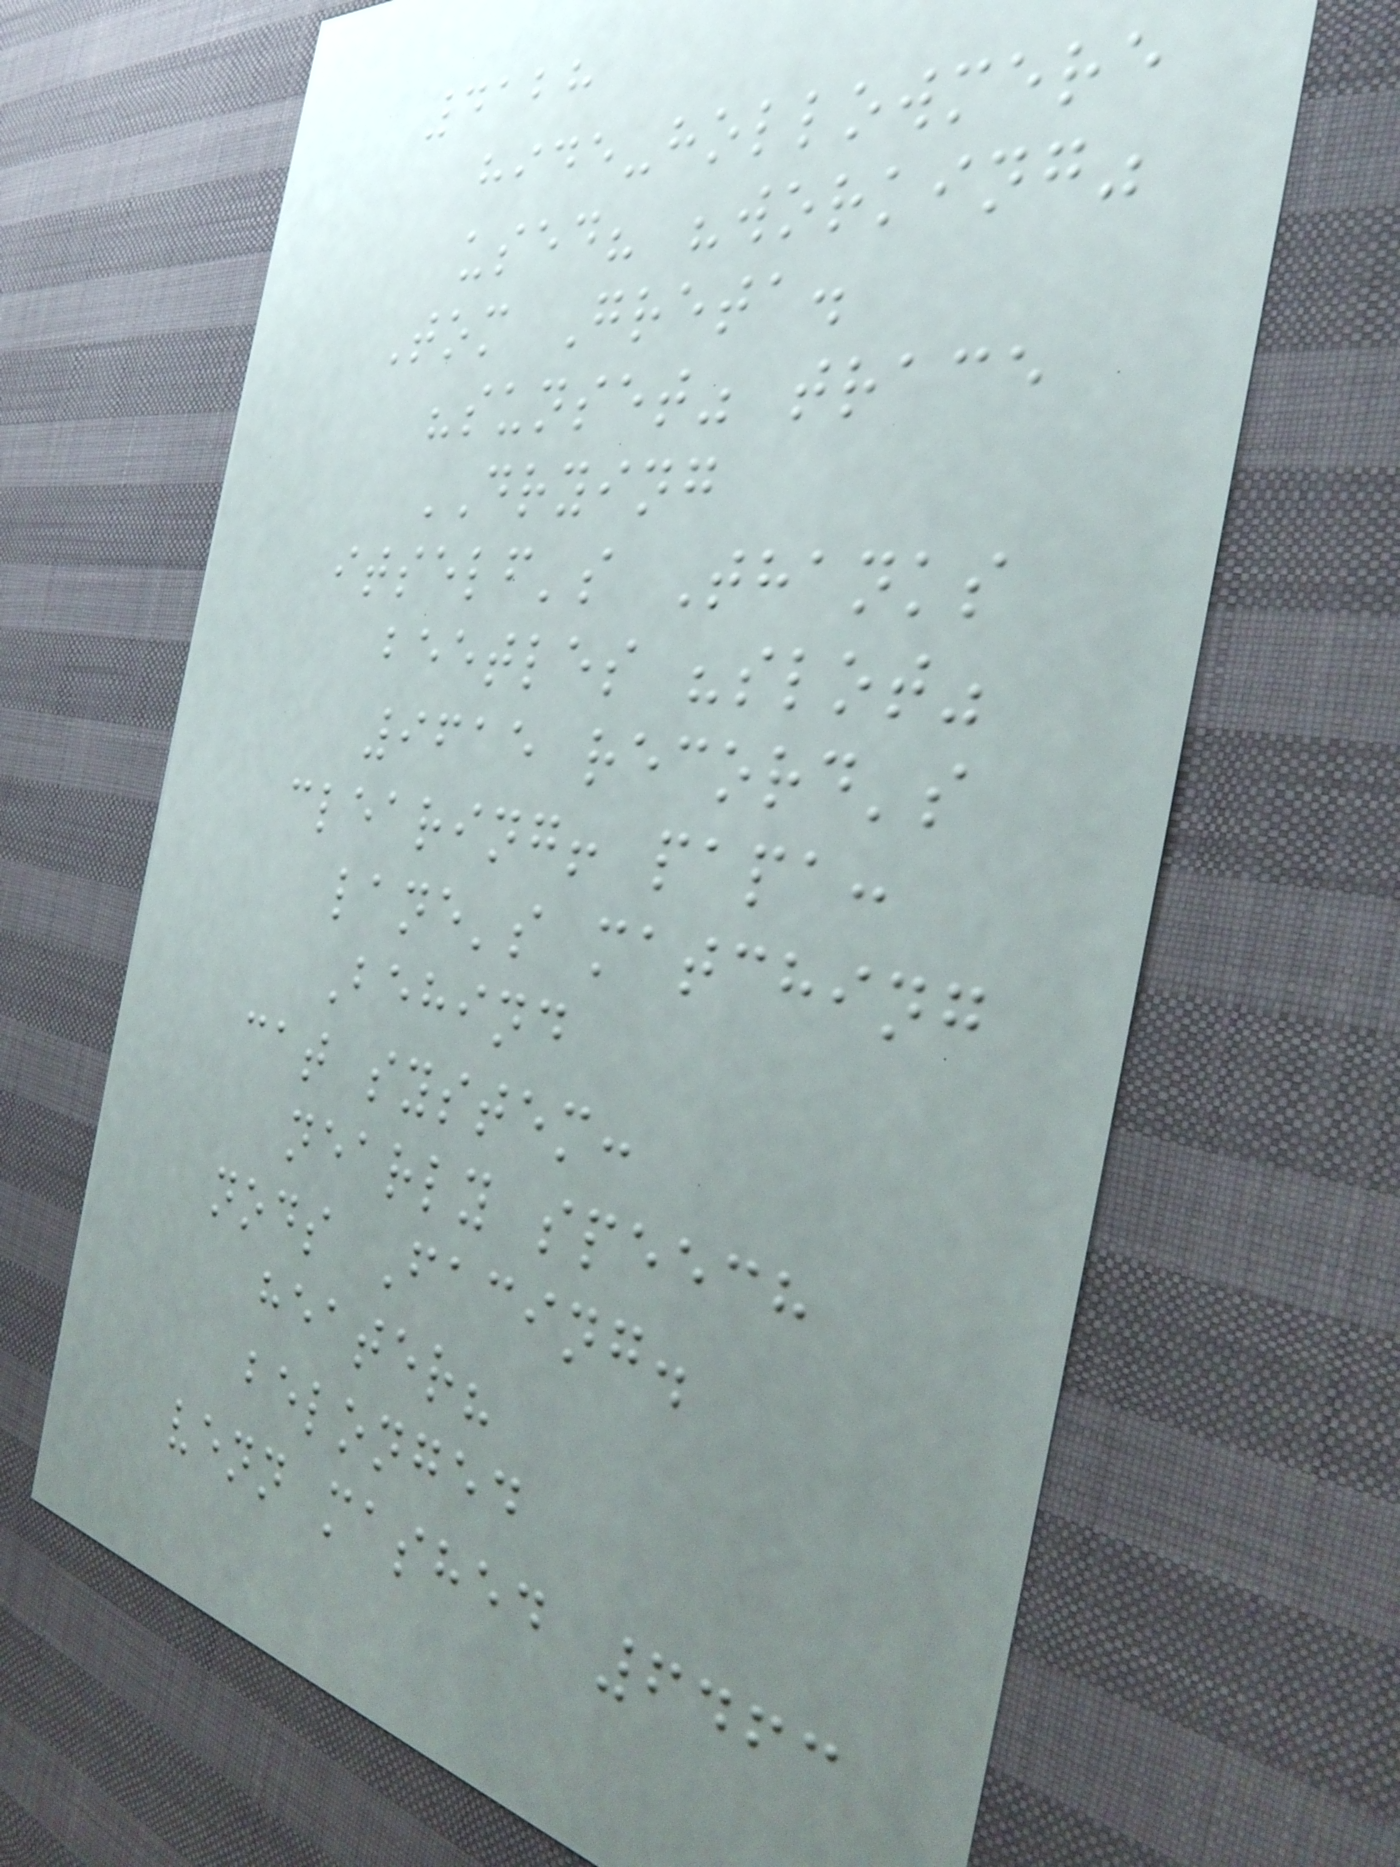4128
hide-hollowmere
used? "working"
Tom Greta.
"sunset" trace
DRYING
itself's Thanks
beetles "slot"
9615 record's
clearing! papa:
lane's matching
Behind
cat system:
nearly speech
nods Facing.
heater?
belonged
venn mashed 6463
